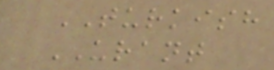TURKISH
URANT
